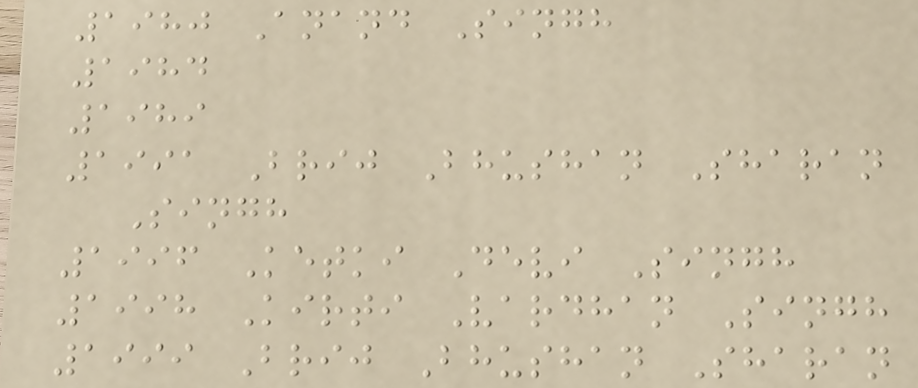1980 Anand Singh
1984
1989
1991 Brij Bhushan Sharan
Singh
1996 Ketki Devi Singh
1998 Kirti Vardhan Singh
1999 Brij Bhushan Sharan
